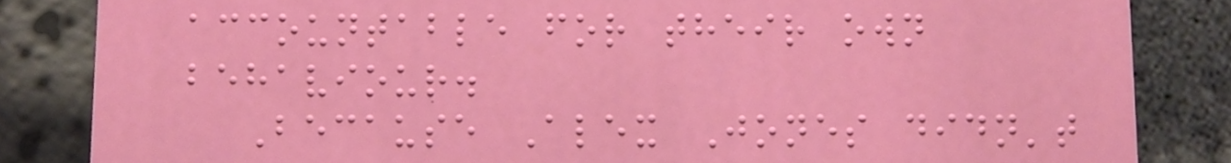accountable for their own
behaviour.
Because Alex Jones didn't
